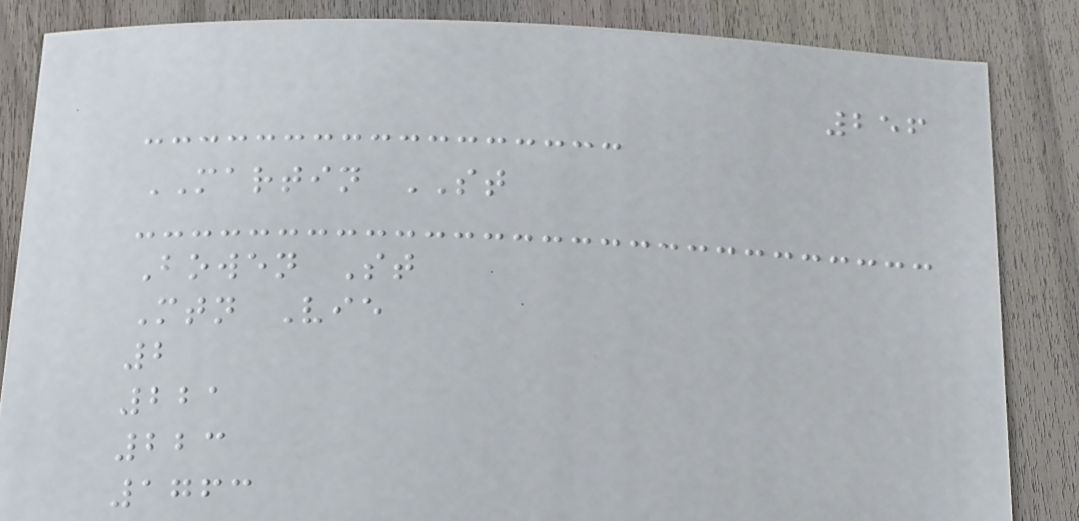256
MARTIN ST
Bowen St
Mtn Vie
2
221
223
1763
